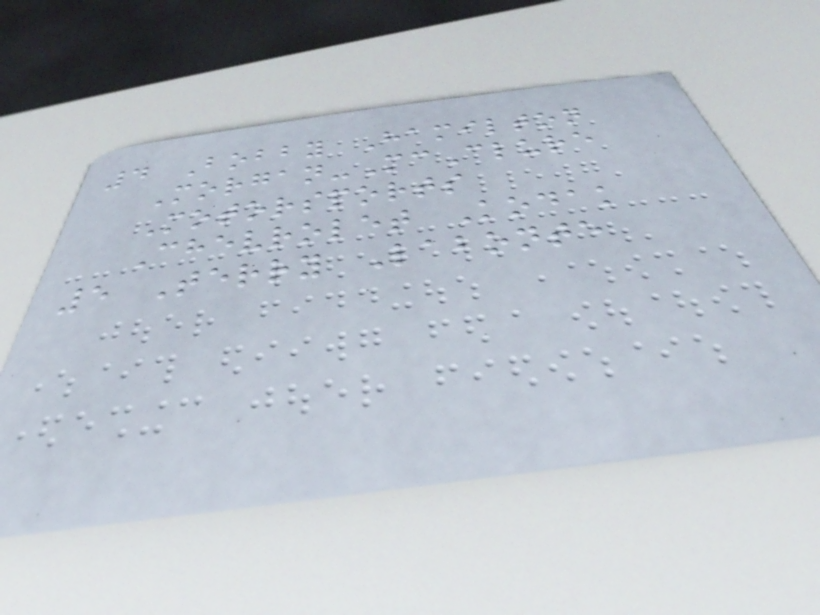4 Bobby Hamilton
Morgan-McClure
Motorsports
Chevrolet Kodak
5 Terry Labonte
